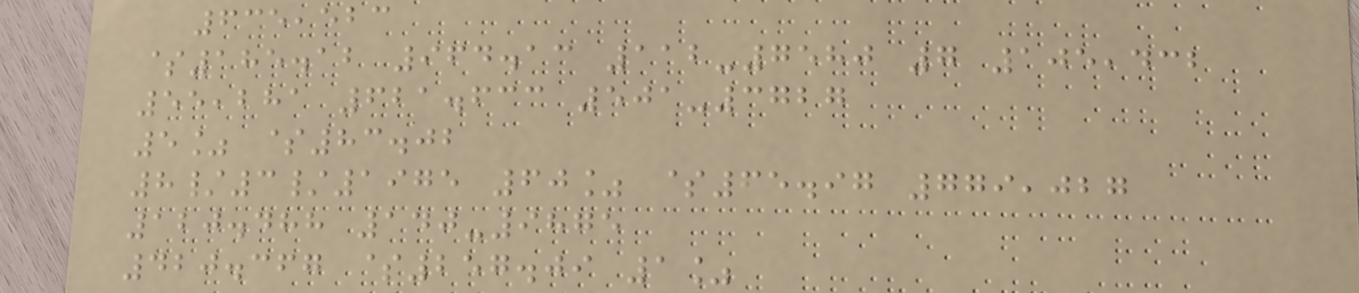635,523
$185.12 964.13 112-7580 7 105,432
55,281 621.633 501-3727
5% $83.02
8/3/1975 60% $65.97 779,027
120.488 140-9875
420.367 $257.09 1%
